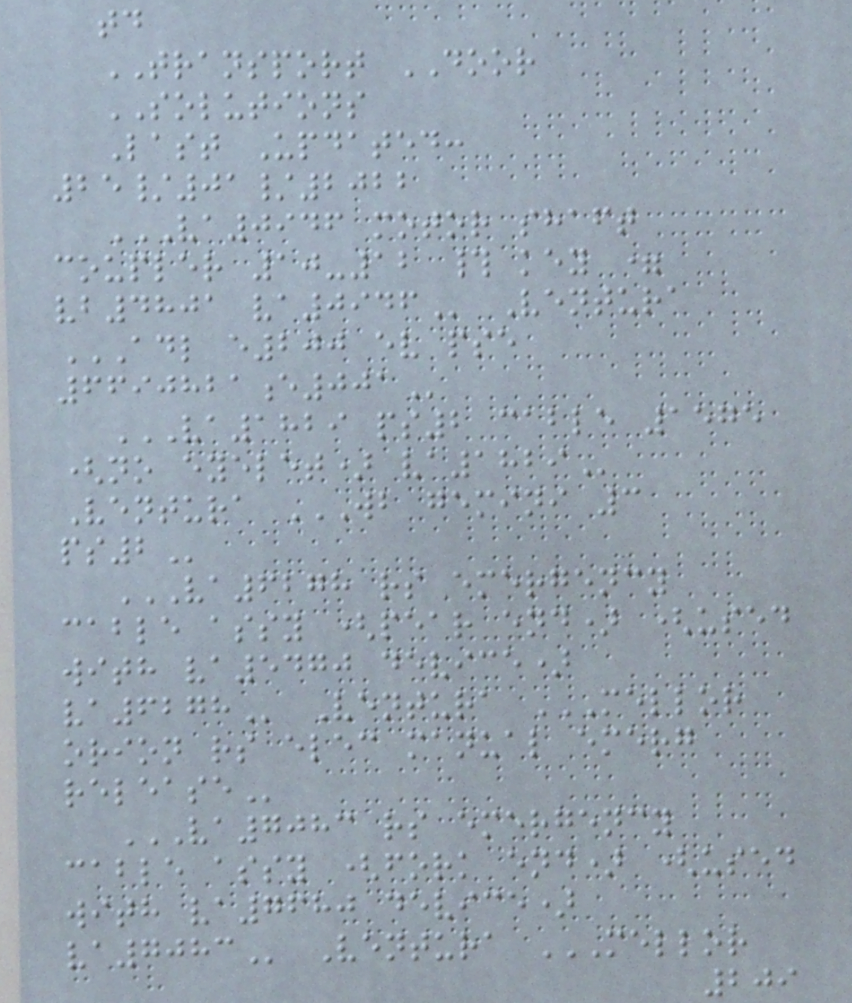td
TRANSPORT DOOR
SOLUTIONS
Last Updated:
25/01/2022
VA0946 MOTOR SHAFT
COUPLER 10-12 # KEY =
VB4801 VA0946 Ventura
ADL E200 EV PSE
6690821E001
VA1829 PS2 CABLE 1575
(NO EYELET) VA1829
Ventura WB GEMINI 3
PS2
VA6278 RS EMERGENCY
CABLE ASSY (PEAR END) (USED
WITH VA5470 DEVICE)
VA6278 Ventura MELLOR
ORION RS ELEC MANUAL EMERG
RELEASE
VA7083 RS EMERGENCY
CABLE ASSY (FORK END) (USED
WITH VA7680 DEVICE)
VA7083 Ventura MELLOR
209
